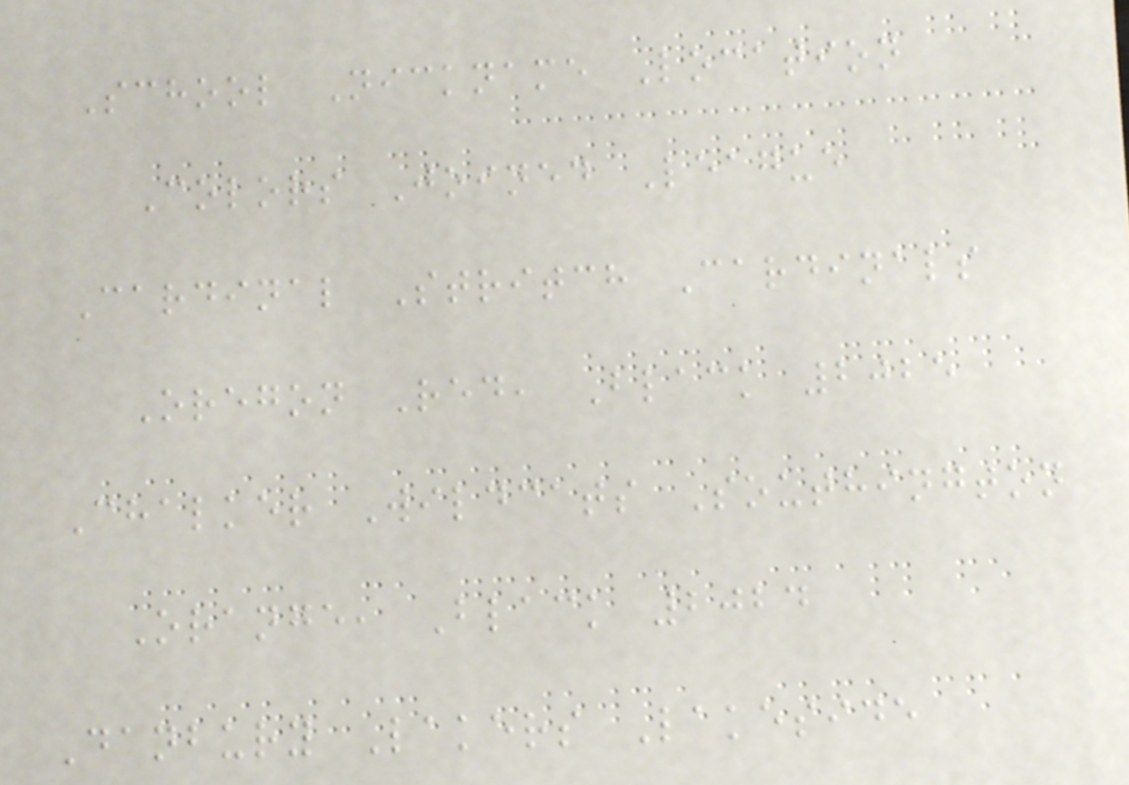School Nickname Location
Colors Joined League
Cardinal Stritch Cardinals
Oregon Red, Black 2025
Chalker Wildcats Southington
Orange, Black 2024
Danbury Lakers Lakeside
